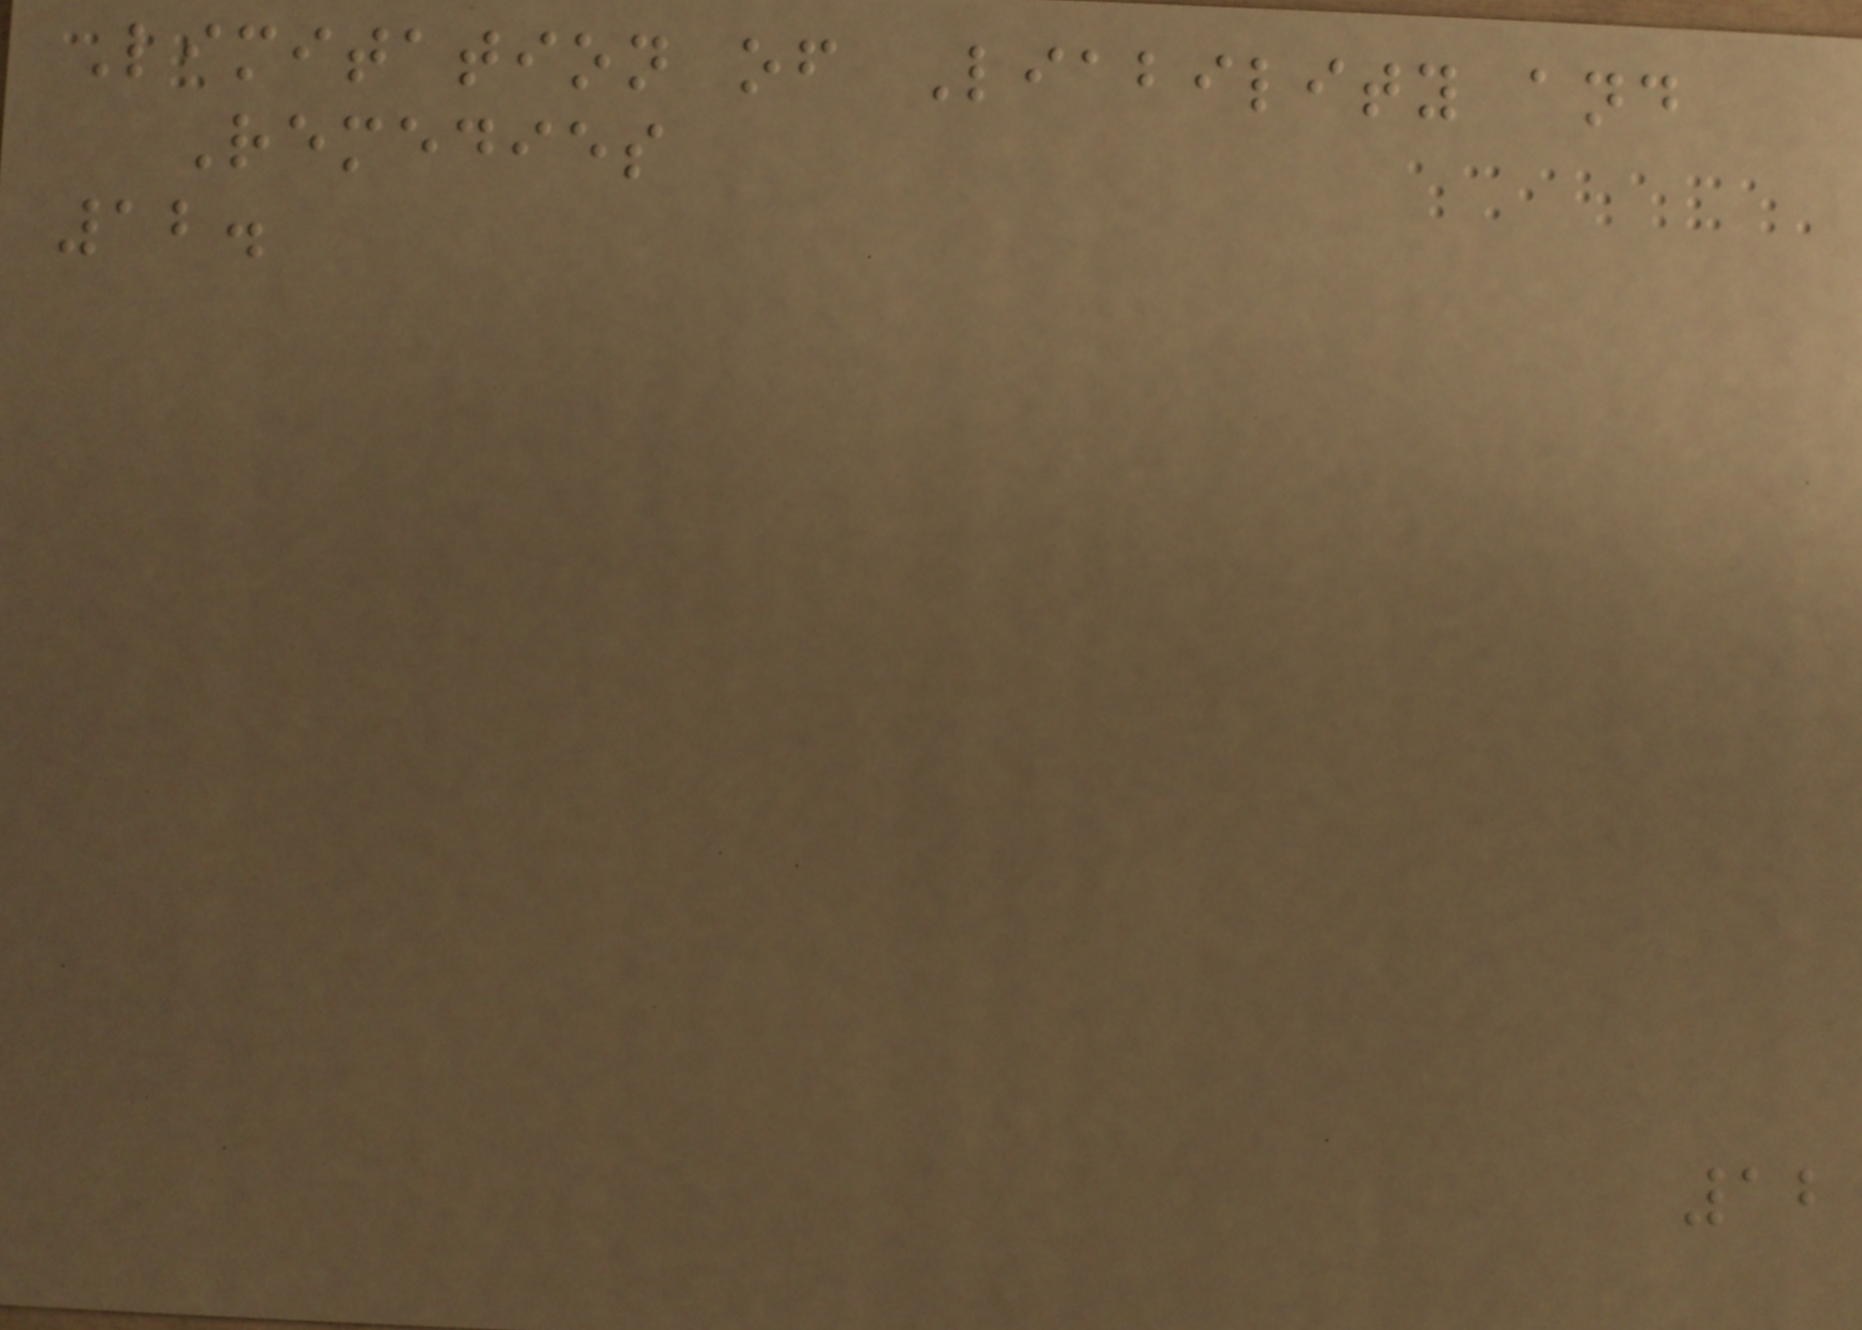Limitation of Liability and
Remedies
12.
12
